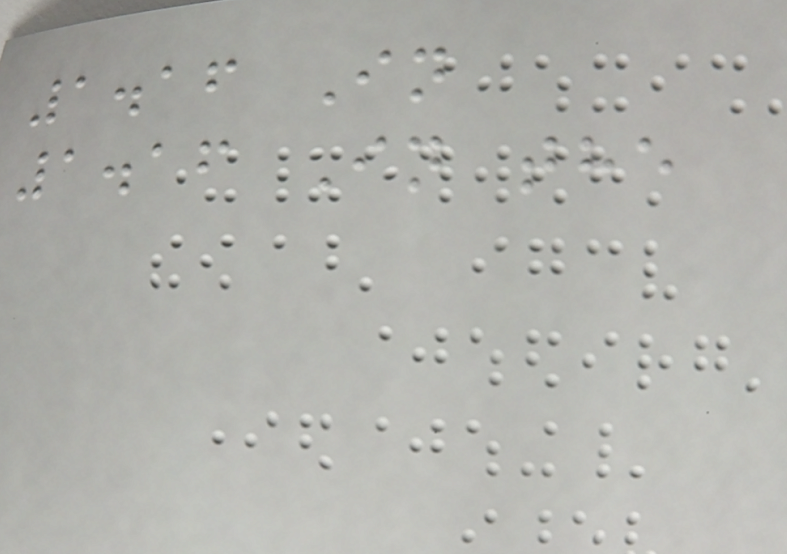1.16 In
1.16 In the
